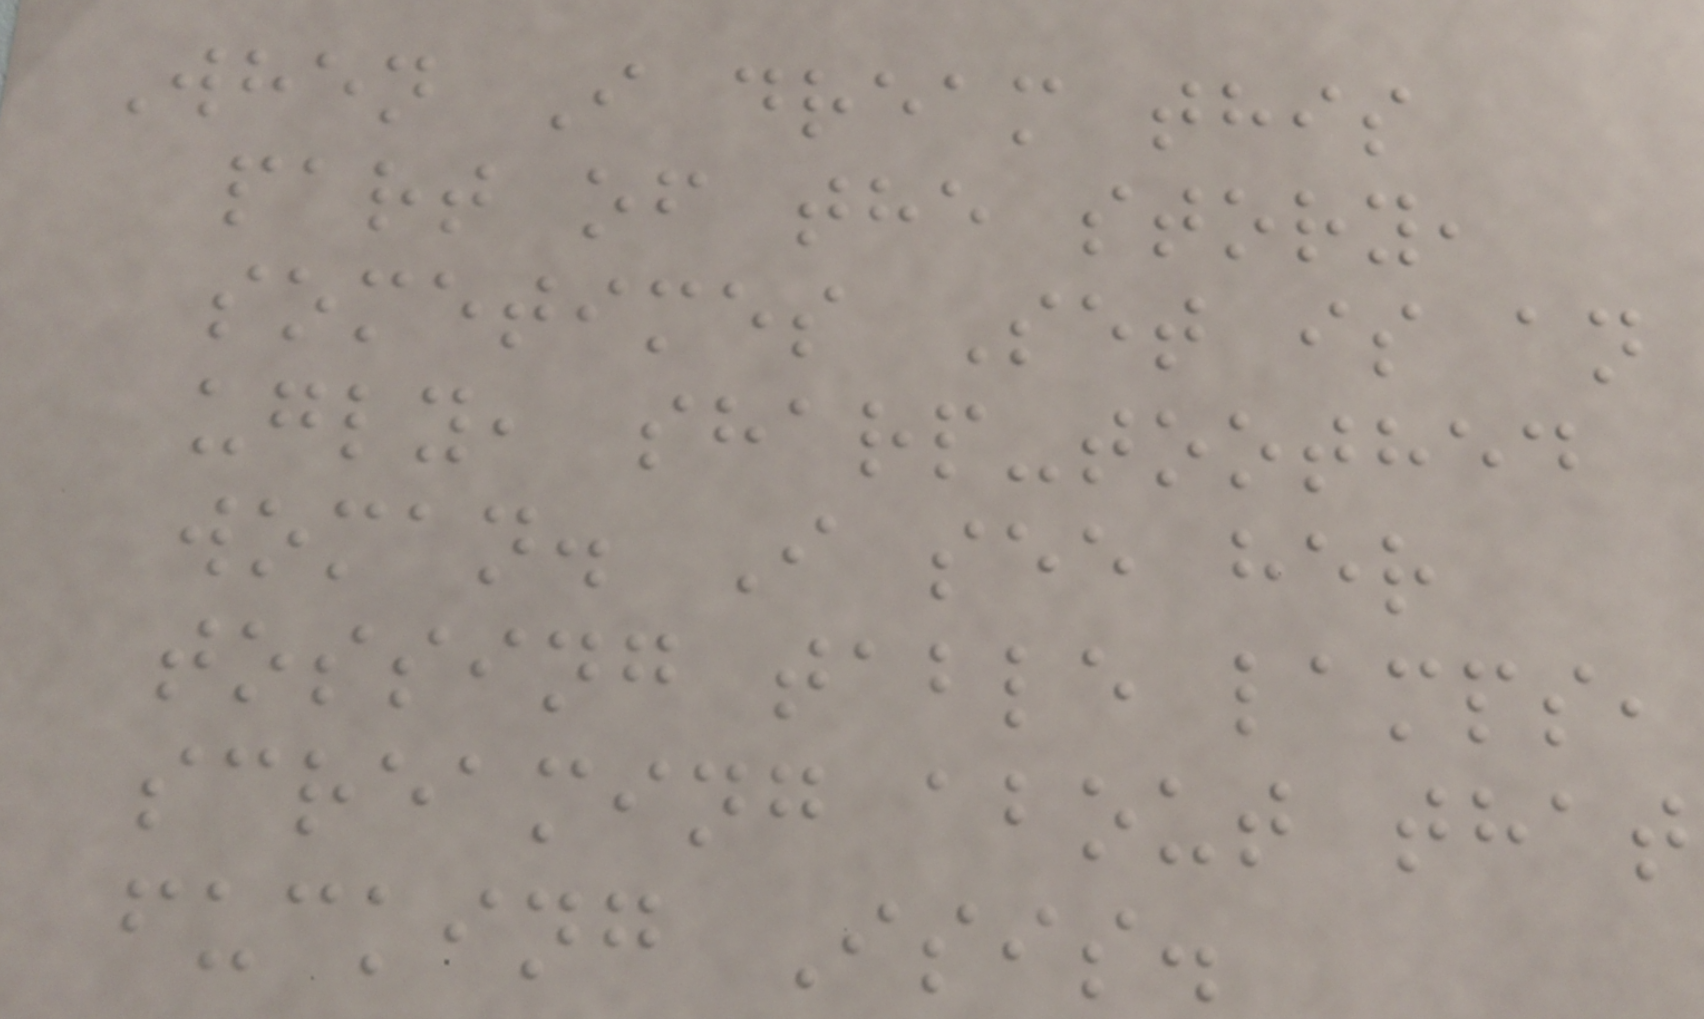When I dream this
part of the story,
sometimes Set is an
ugly, sharp-toothed
woman. I see her
tossing table lamps,
screaming about that
fucking Isis.
